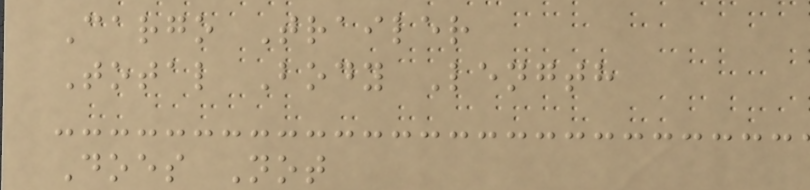Cargo Trailer
Total Body Length
Does Not
